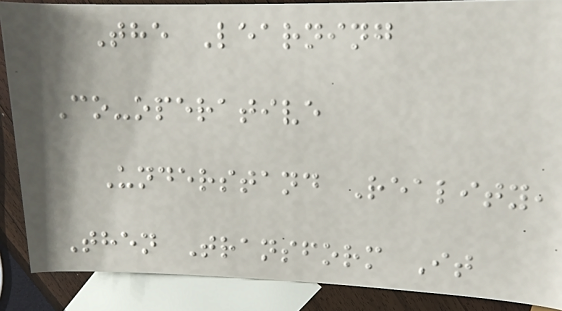The Learning
Co-operative
Understand Reality,
Then Transform It
